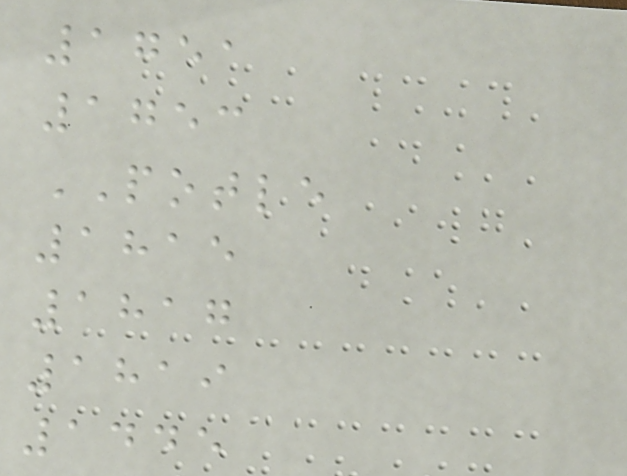1751
1753
POTLE
1815
1817
1819
1445
